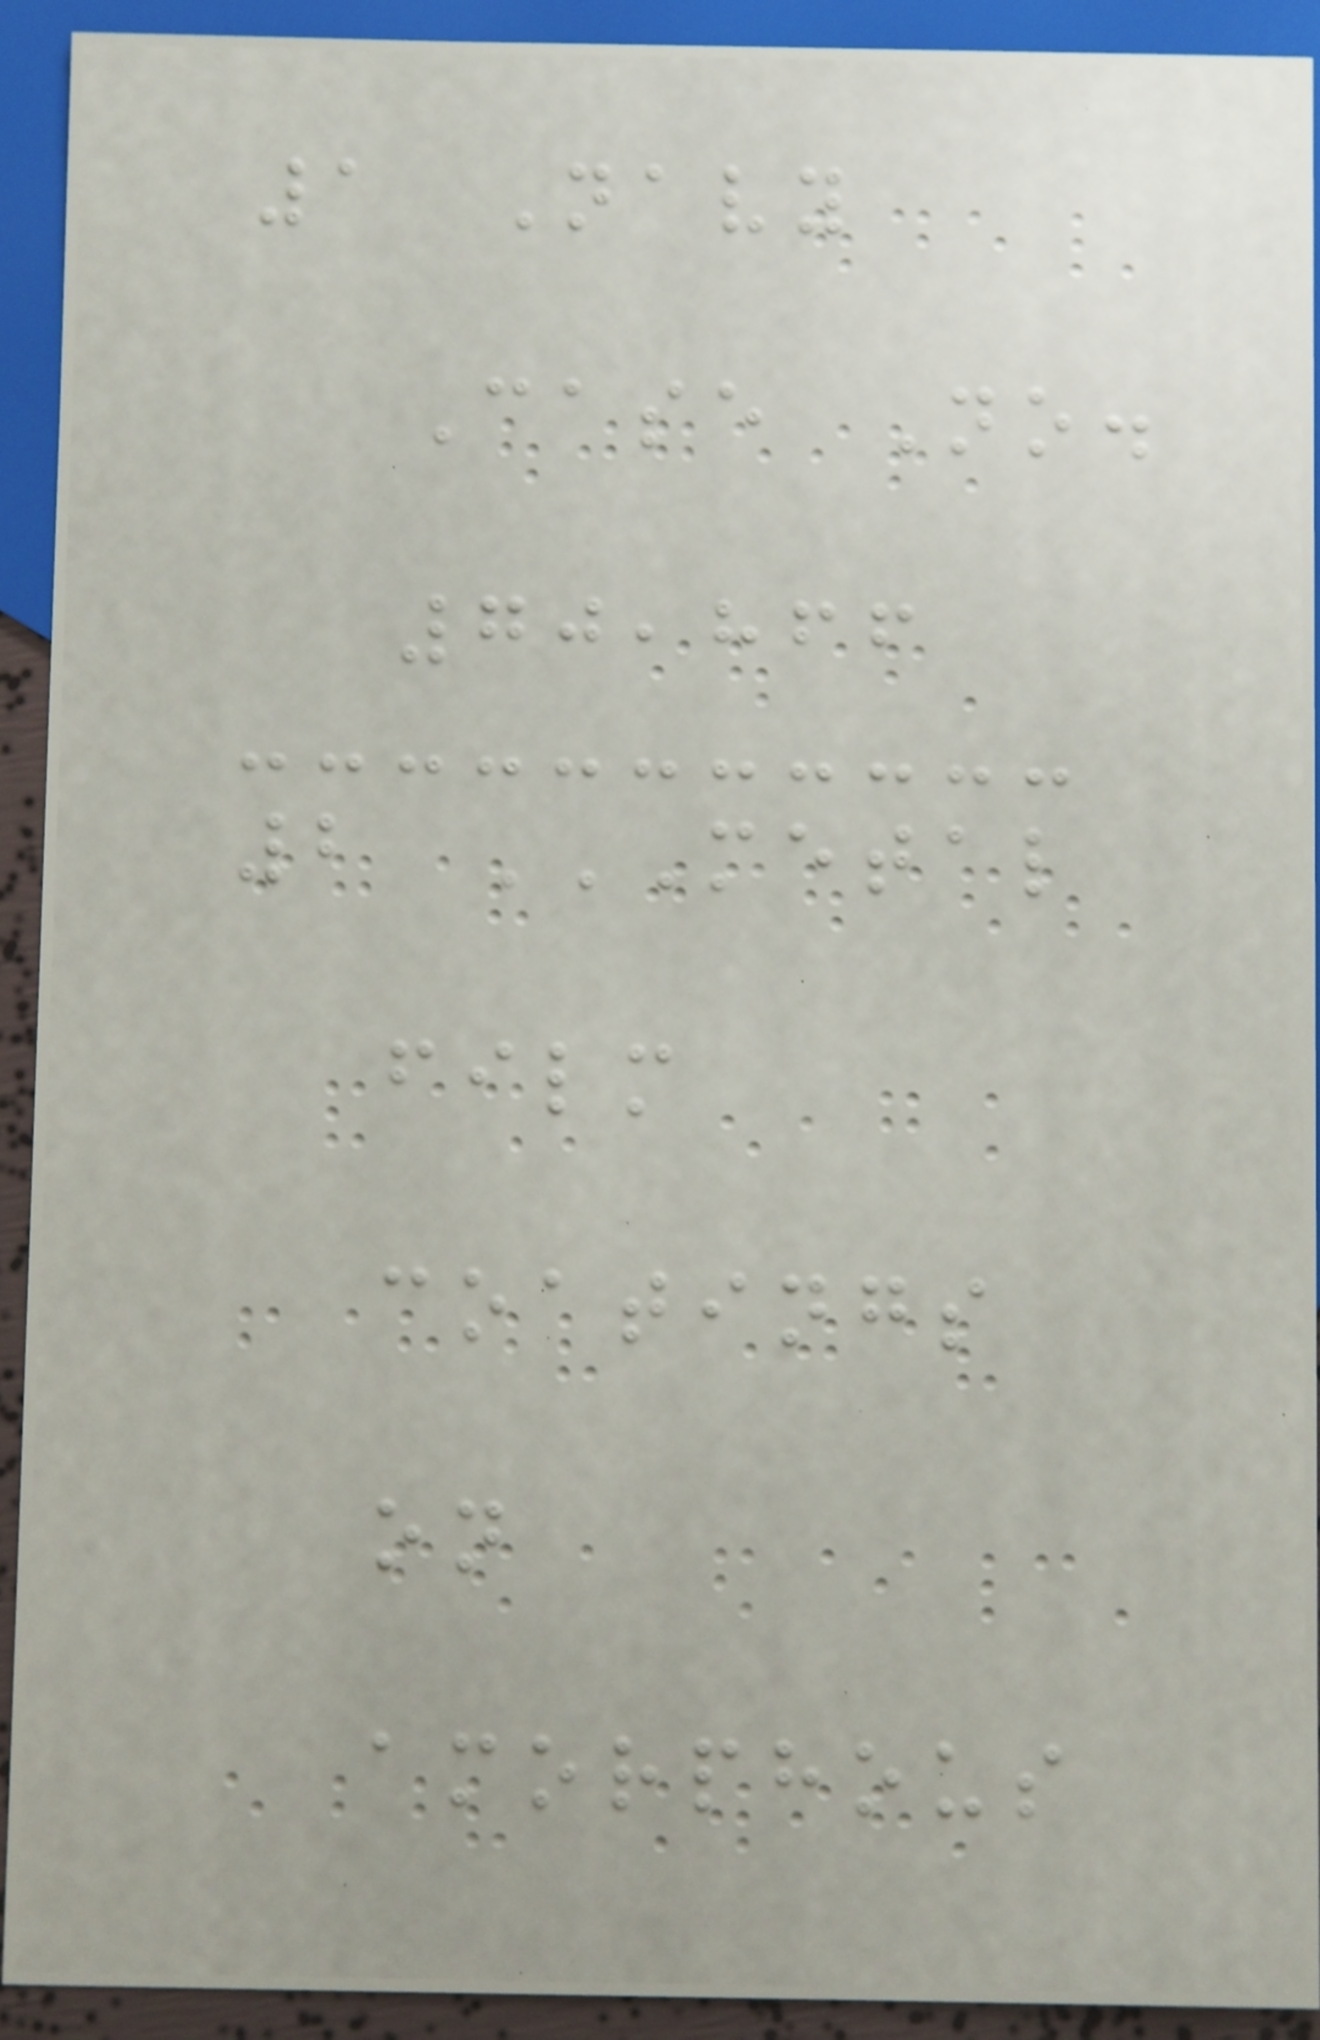1 Navy
Case No.
70,866
2 METAL
FILM
COATINGS
ON
AMORPHOUS
